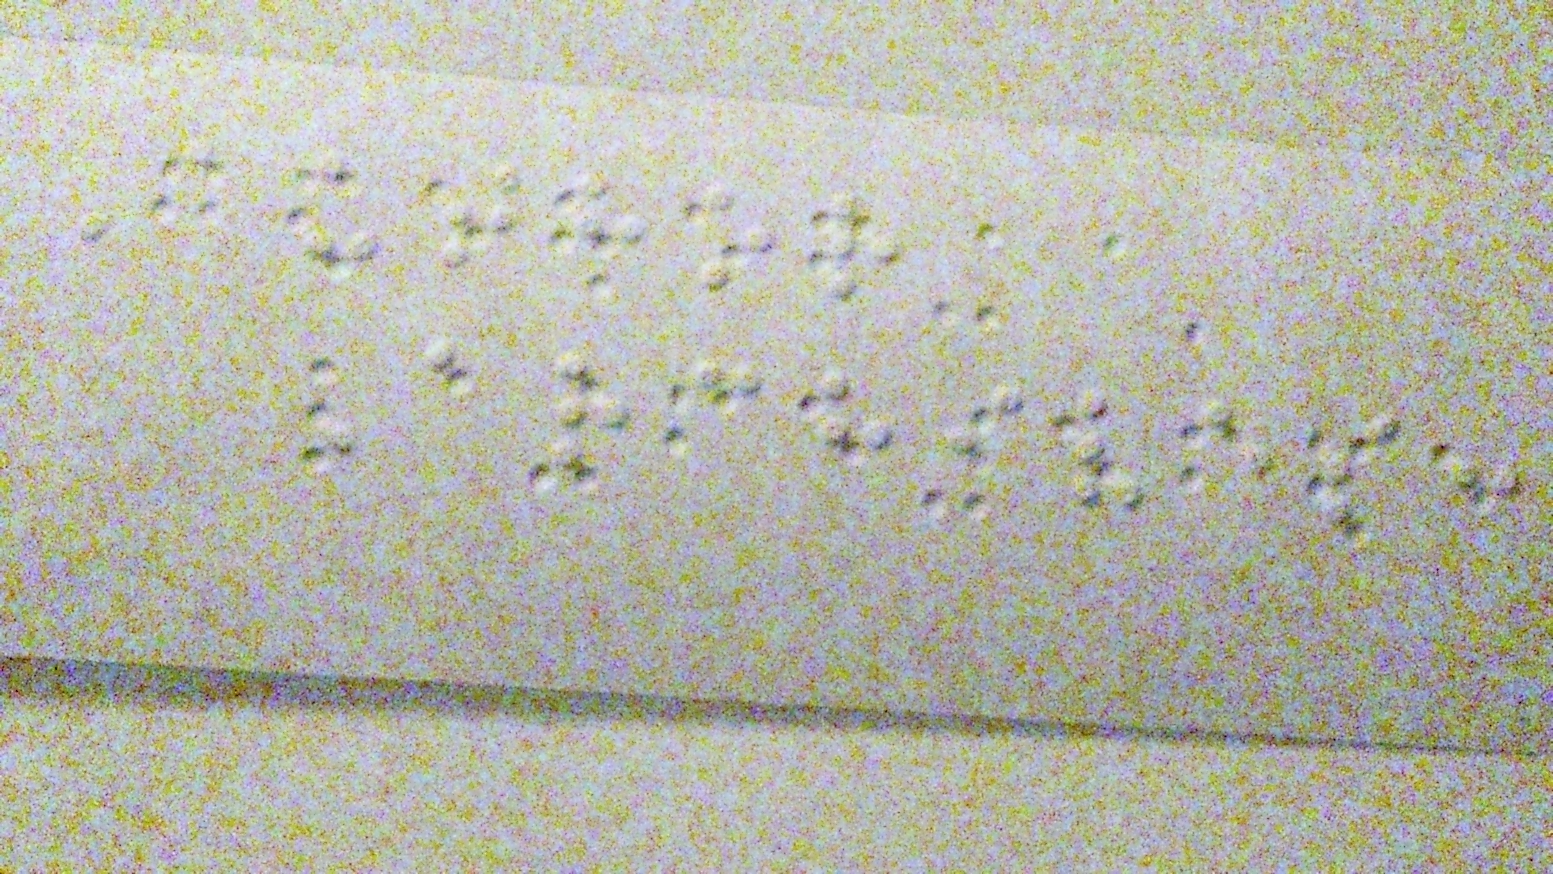Author
Archives:
